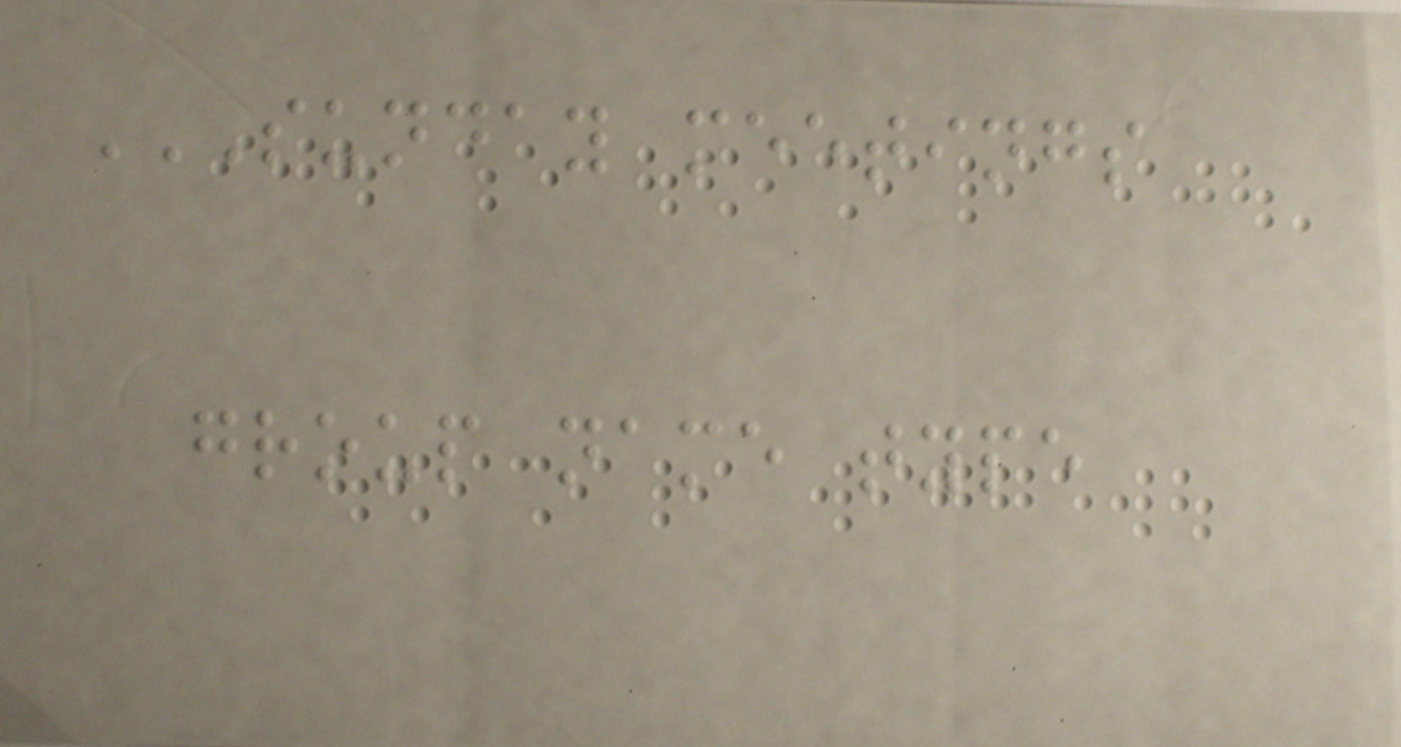SUNDAY MEETINGS
GROUP NAME TYPE
